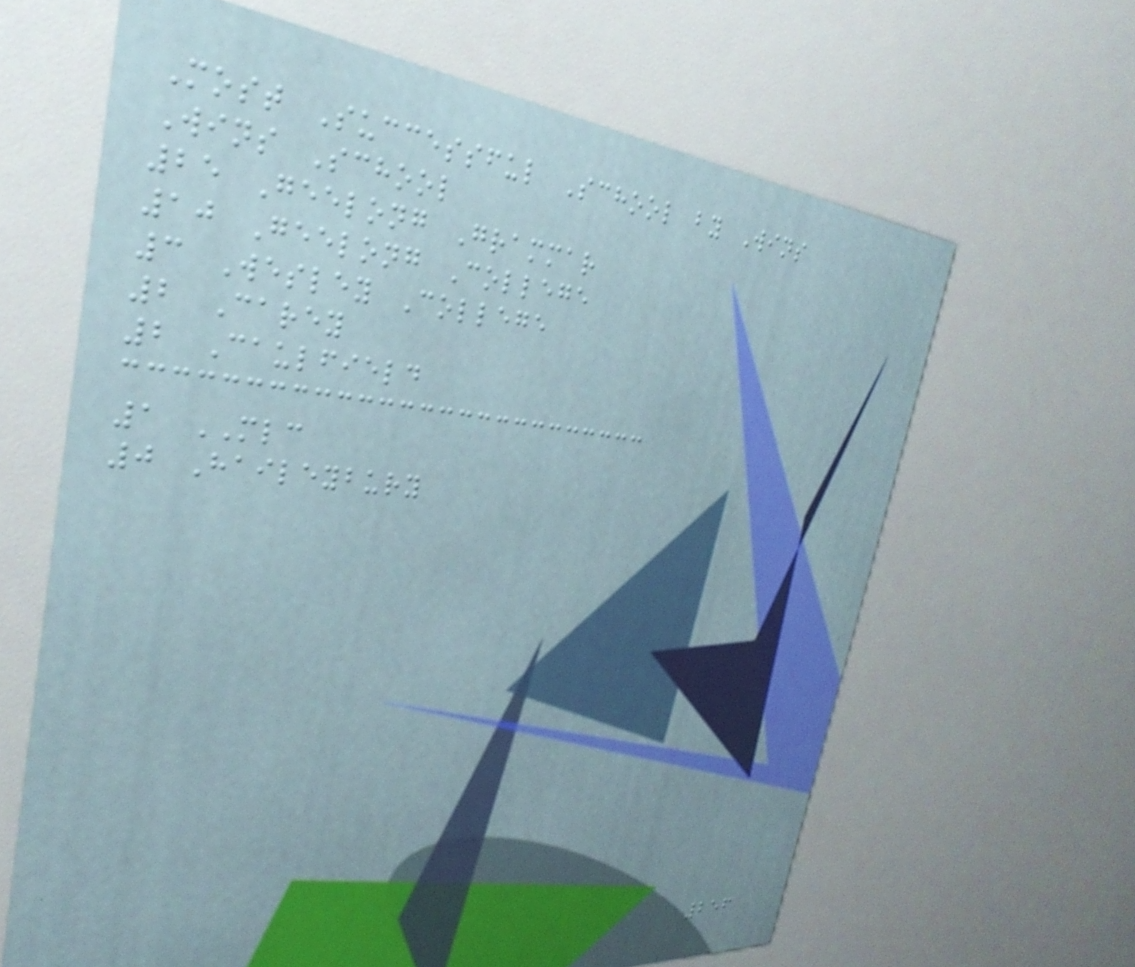Most Successful School by Wins
Wins School
25 Geelong Grammar
10 Geelong College
3 Wesley College
2 Carey
2 Caulfield
1 MLC
0 Haileybury
256
